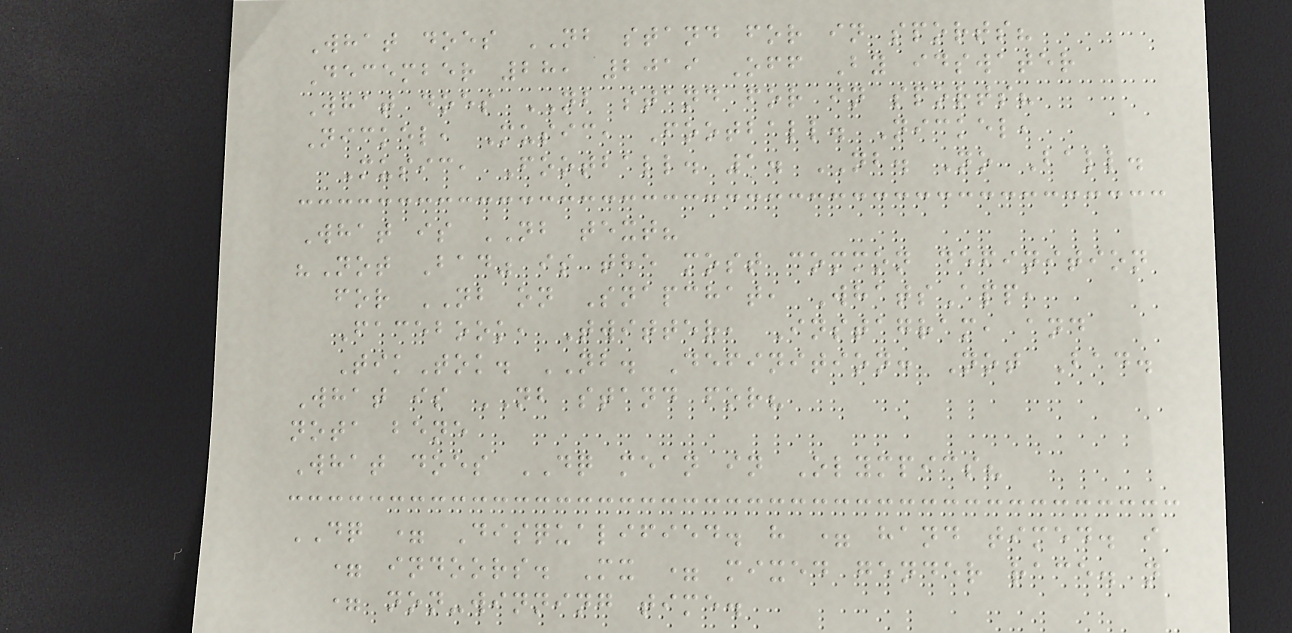What does NB stand for in sports?
December 28, 2019 Off By idswater
What does NB stand for in sports?
Nickel, Music, Football. Nickel,
Music, Football. 1. NB. No Ball.
What is NB text?
"Not Bad" is the most common definition
for NB on Snapchat, WhatsApp,
Facebook, Twitter, Instagram, and
TikTok. NB. Definition: Not Bad.
What is NB stand for?
nota bene
What does DQ mean in Olympics?
DQ = Disqualified. h = hand timed. i
= indoors. Mx = mixed gender race. n
= non-winning time.
